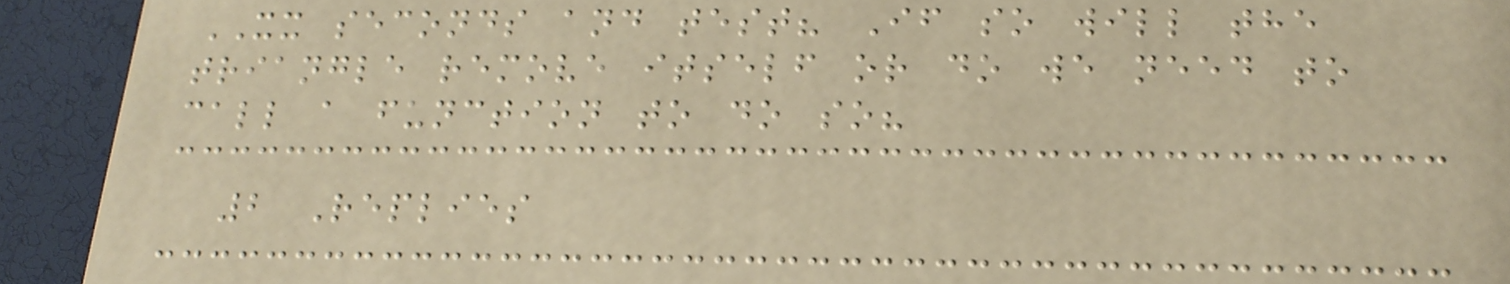XX seconds and test? If so will the
triangle remove itself or do we need to
call a function to do so?
2 Replies
